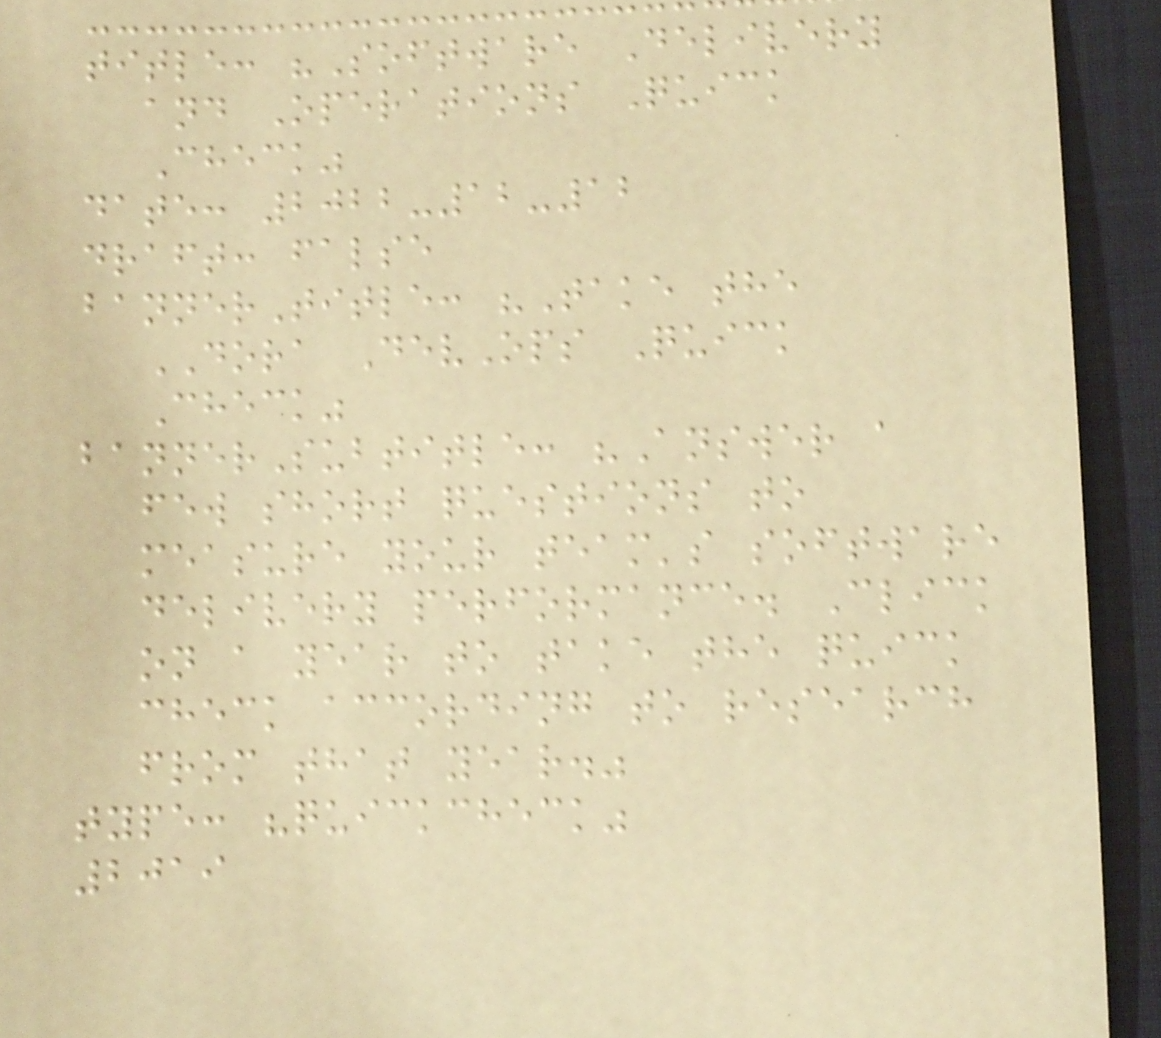title: "Software Delivery
and Operations Quick
Check"
date: 2022-12-12
draft: false
bannerTitle: "Take the
DORA DevOps Quick
Check"
bannerSubtitle: "Answer a
few short questions to
measure your team's software
delivery performance. Click
on a year to take the quick
check according to research
from that year."
type: "quickcheck"
2019
